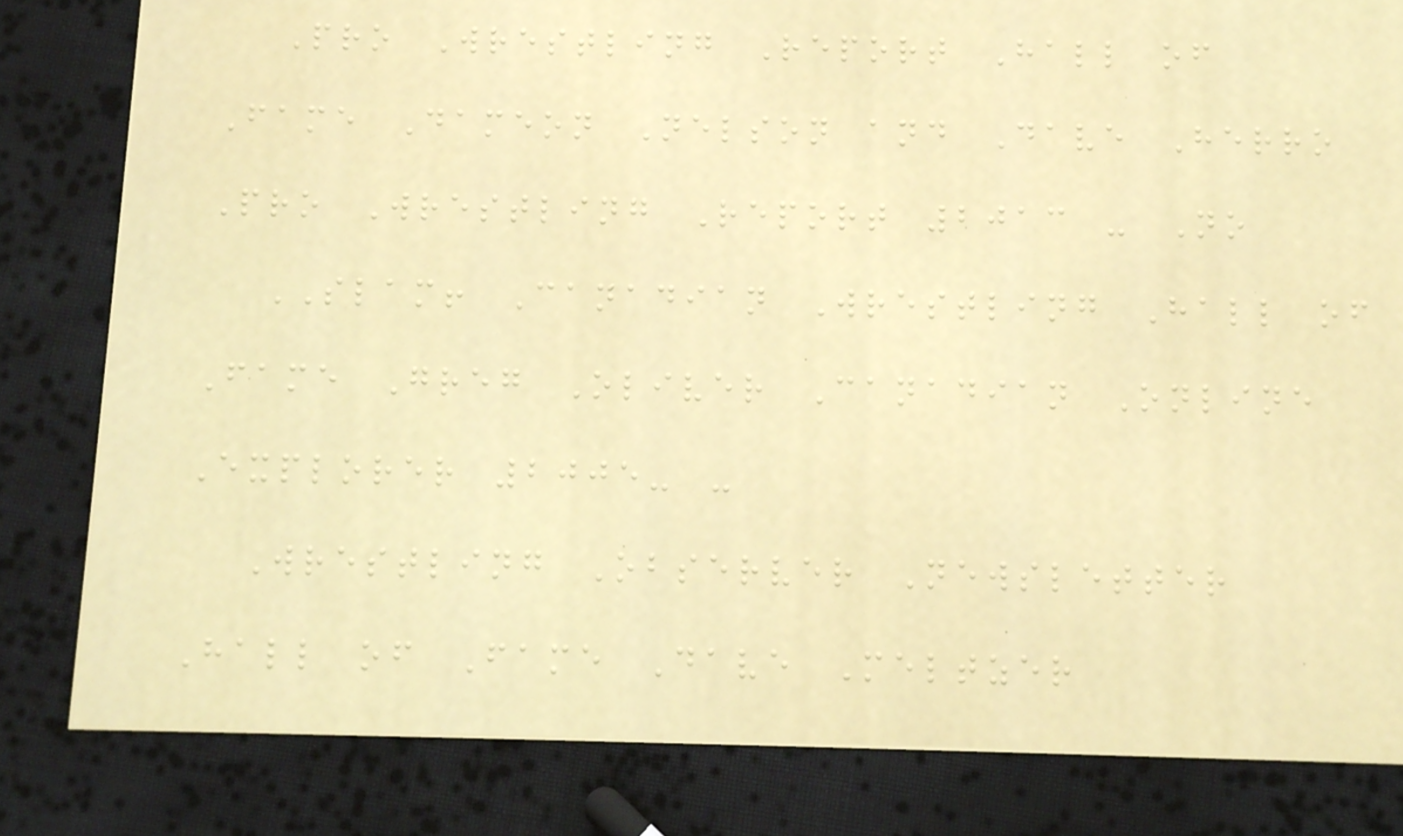Pro Wrestling Report Hall of
Fame Dameon Nelson and Dave Herro
Pro Wrestling Report 2013 - No
SLAM! Canadian Wrestling Hall of
Fame Greg Oliver Canadian Online
Explorer 2005- -
Wrestling Observer Newsletter
Hall of Fame Dave Meltzer
